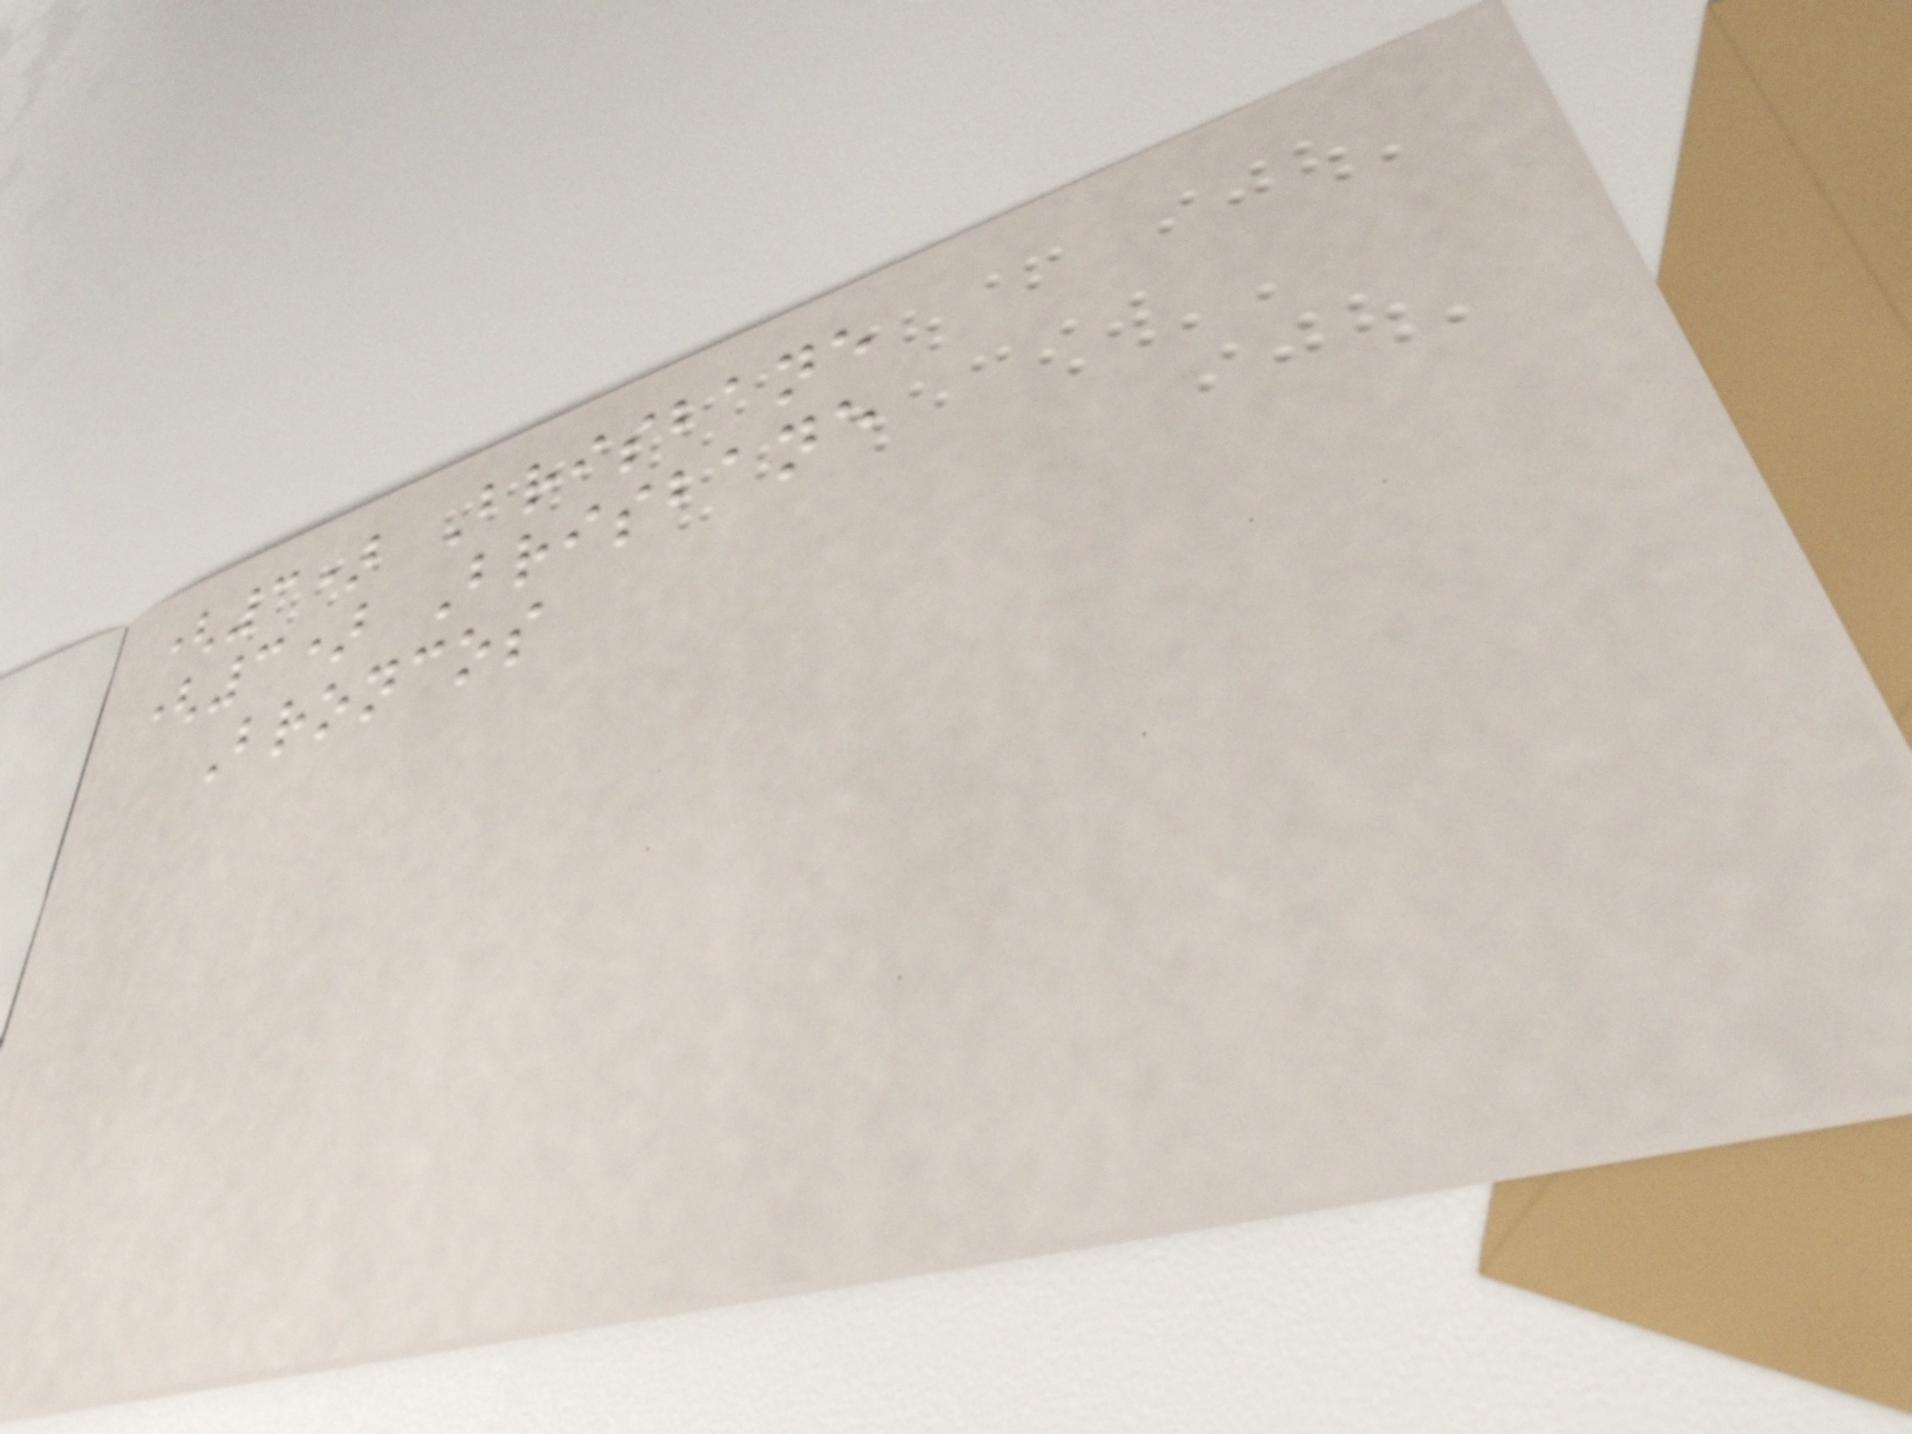(3) Brisbane
(3) Brisbane
Broncos
